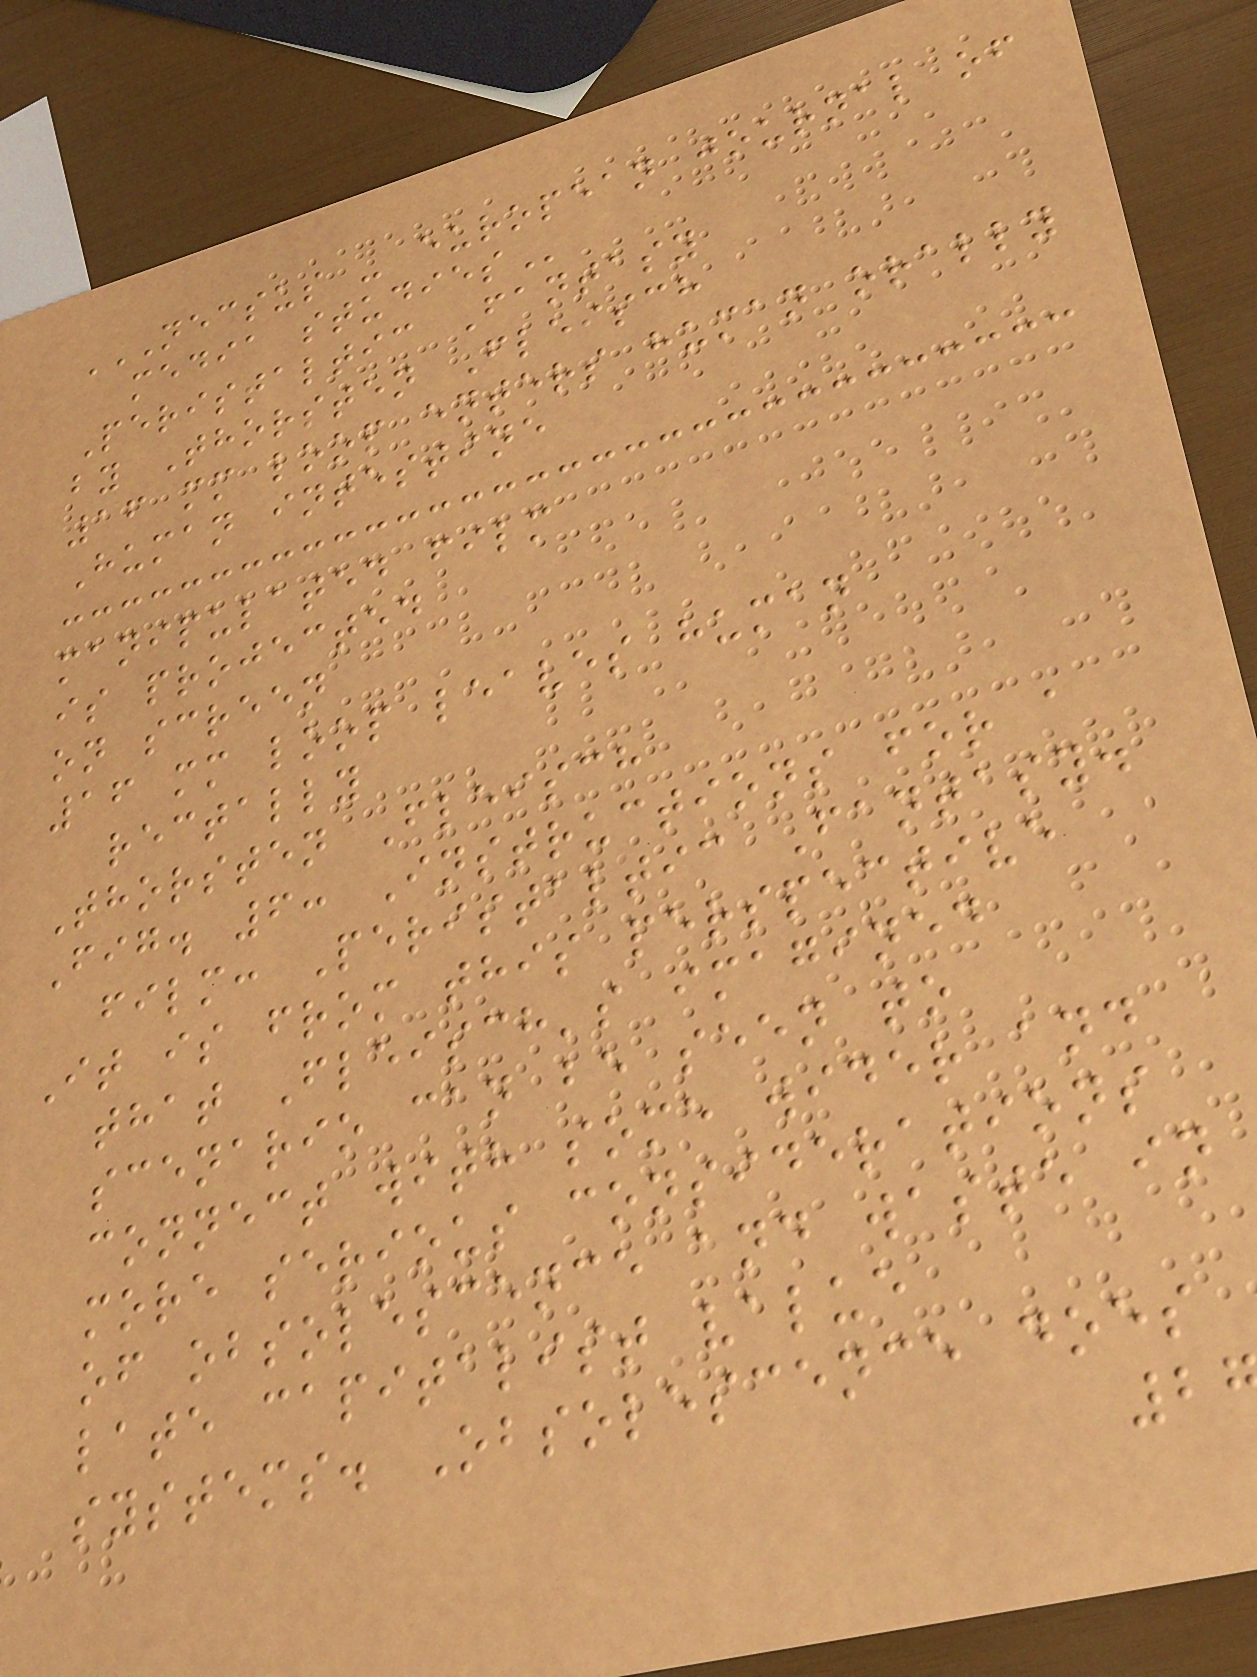NECSUS - EUROPEAN JOURNAL OF
media
Peristaltic Fantasy
by Thorsten Fleisch
16 mm loop enters human orally
Human intestine
manipulated film
is projected
on screen
16 mm loop leaves human
rectally
Thorsten Fleisch
Fig. 6: Instructions for a
film: Peristaltic Fantasy.
It is from this perspective
that Fleisch's imagined
scenario can be seen to
connect with some wider and
more serious considerations
of obsolescence and waste in
late capitalist value
systems. Obsolescence does
